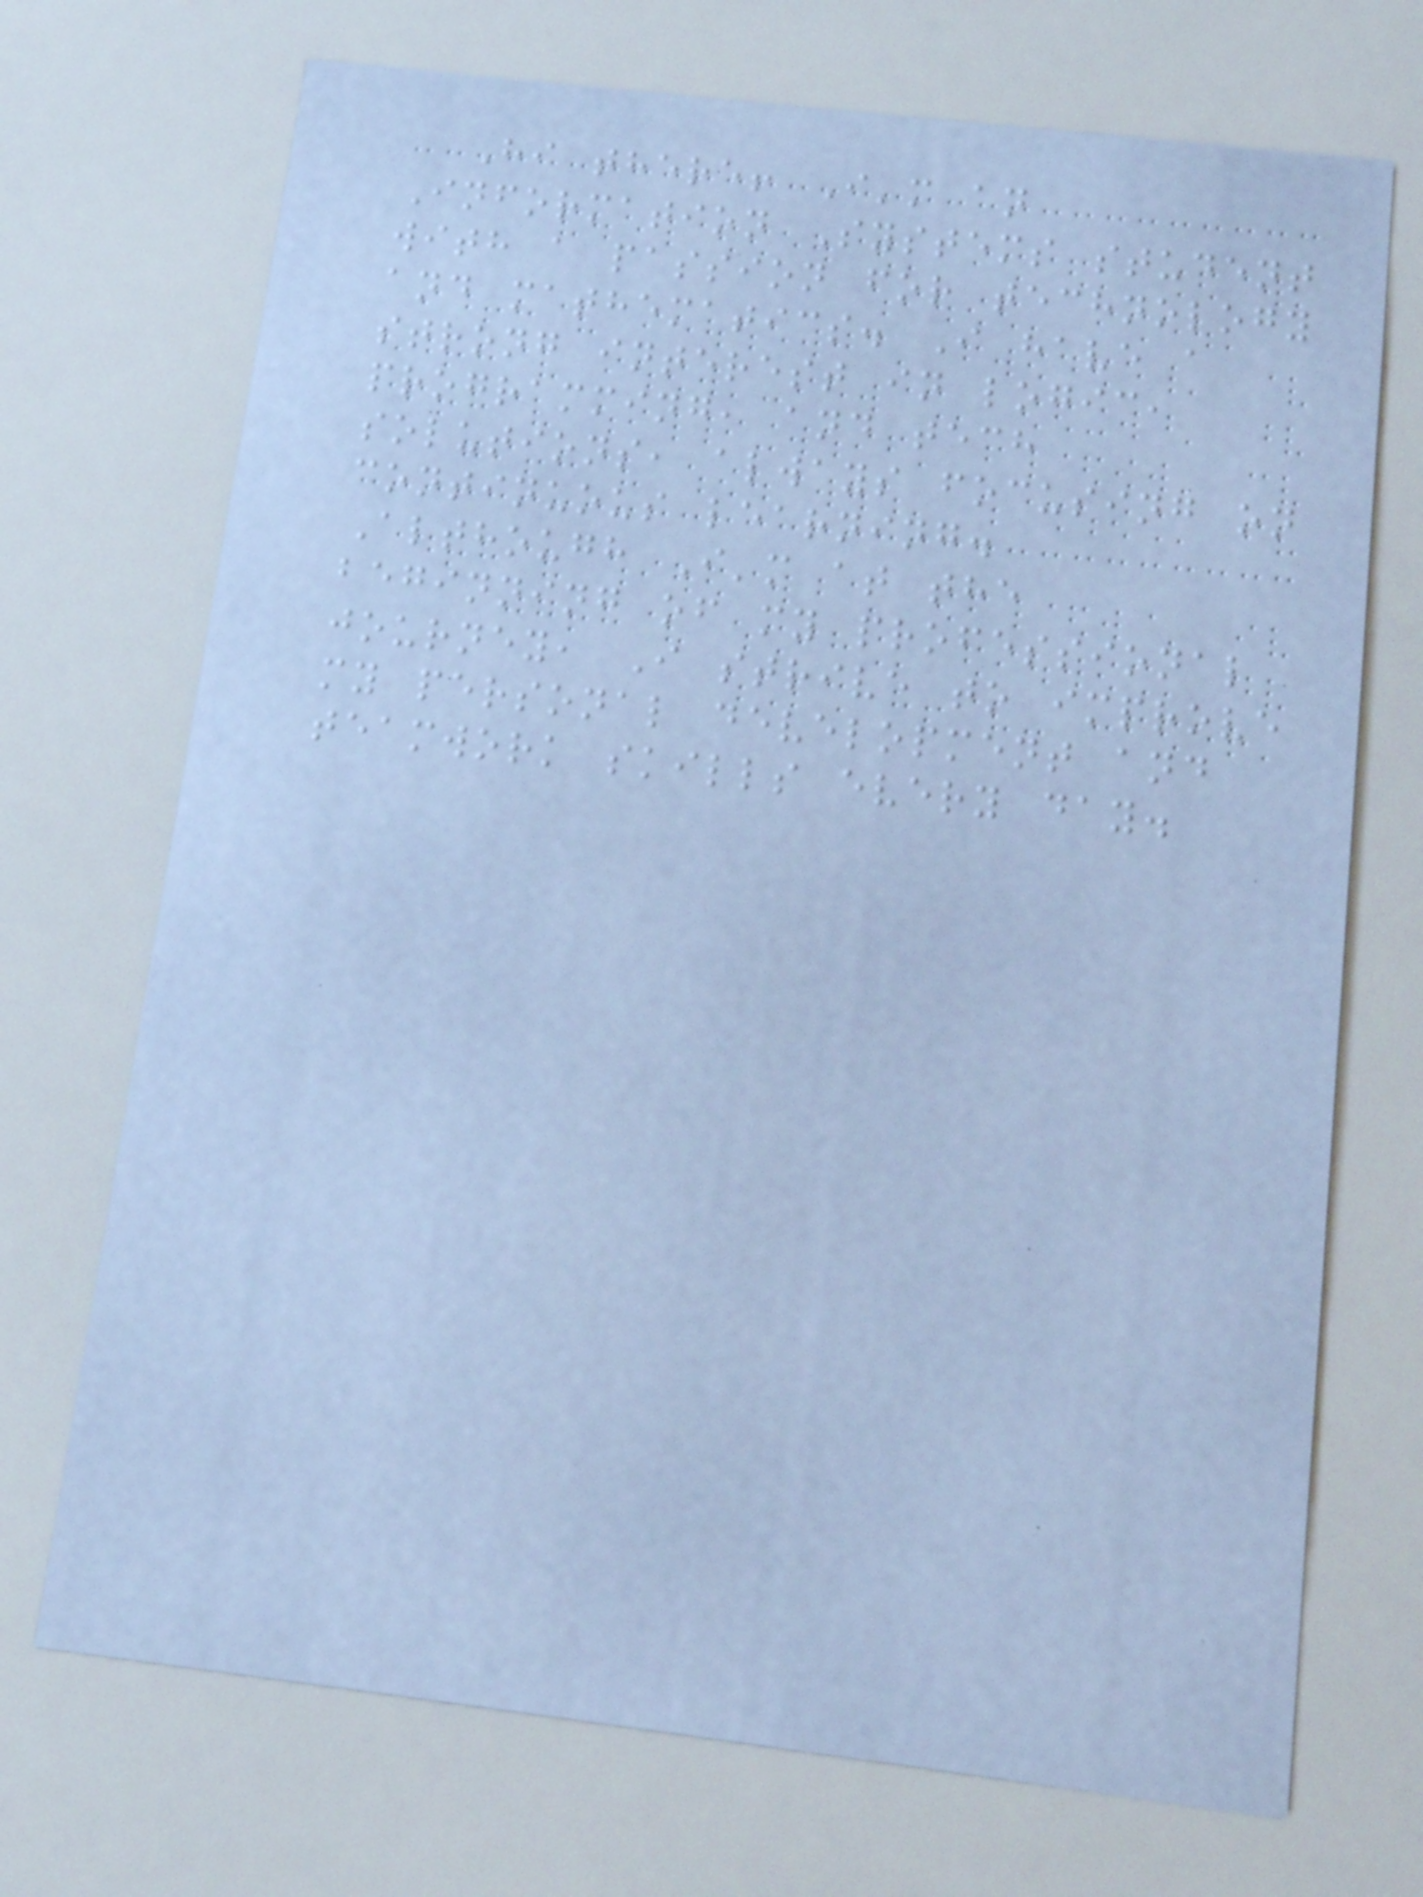Hi there! I'm an
Information Systems student
with a passion for technology
and mathematics. I have a
strong interest in logic,
programming, and tech
solutions, always focusing on
continuous learning.
Although I'm at the
beginning of my professional
journey, I strive to improve
my personal development and
teamwork skills every day.
